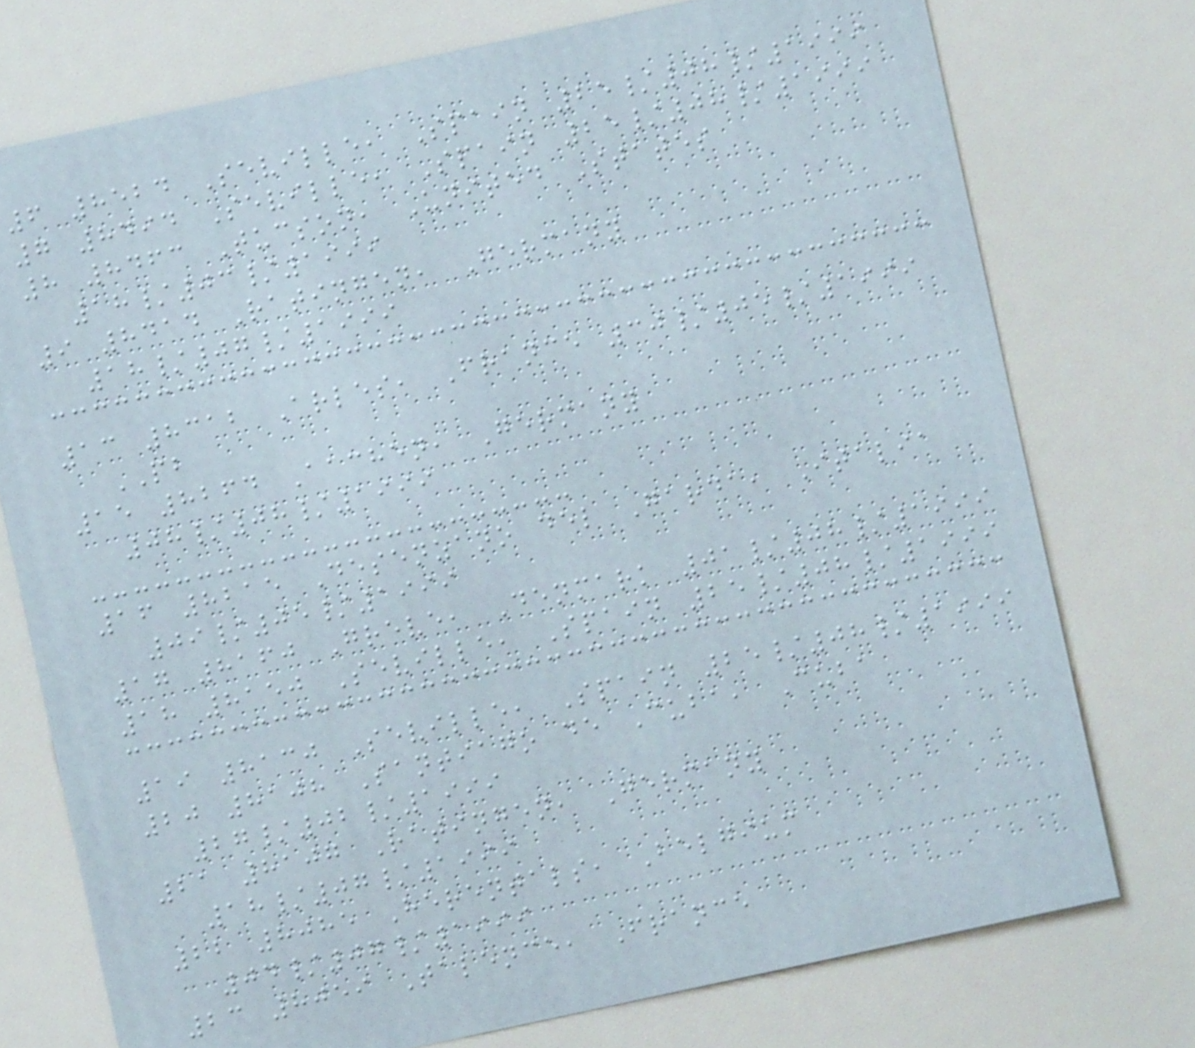6 8524 Seville, Spain 25/08/1999
7 8494 Seville, Spain 25/08/1999
8 8463 Tucson, United States
18/03/1999
9 8414 Ratingen, Germany
18/07/1999
13 8312 Arles, France 30/05/1999
PB
15 8264 Aachen, Germany
08/08/1999
16 8215 Desenzano del Garda, Italia
09/05/1999
17 8160 Greve, Denmark 01/08/1999
18 8150 Seville, Spain 25/08/1999
19 8130 Seville, Spain 25/08/1999
20 8108 Santiago de Cuba, Cuba
27/02/1999
21 8107 Ratingen, Germany
18/07/1999
22 8085 Herentals, Belgium
04/07/1999
23 8059 Talence, France
